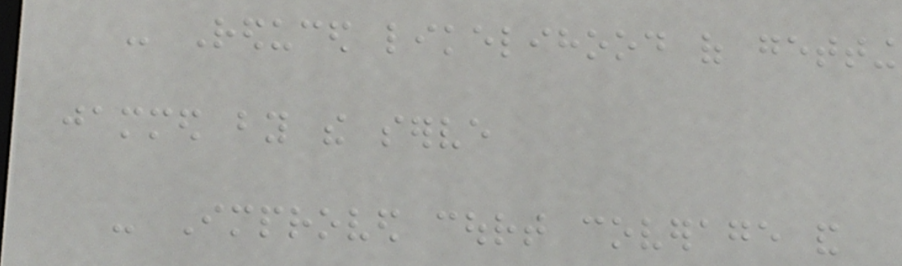- Reduced likelihood of getting
jammed by the serve
- Improved court coverage and
